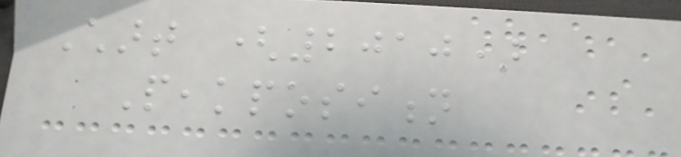Chart (2010)
Peakposition
